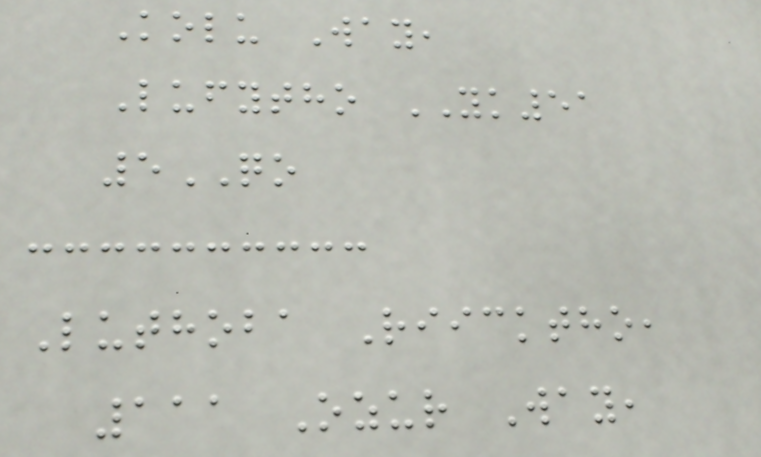Kolu Way,
Lufytho YK51
5QO
Luthoba Riicktho,
111 Ozur Way,
